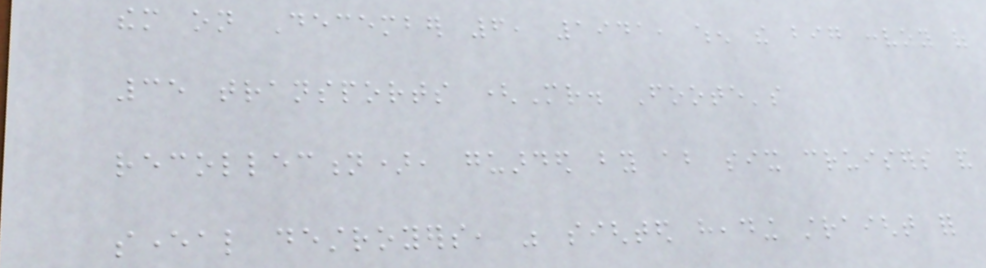them on December 6, 1941, when the big convoy of
35 transports (Mr. Foote's
recollection), guarded by about six cruisers and
several destroyers, was sighted heading straight for
